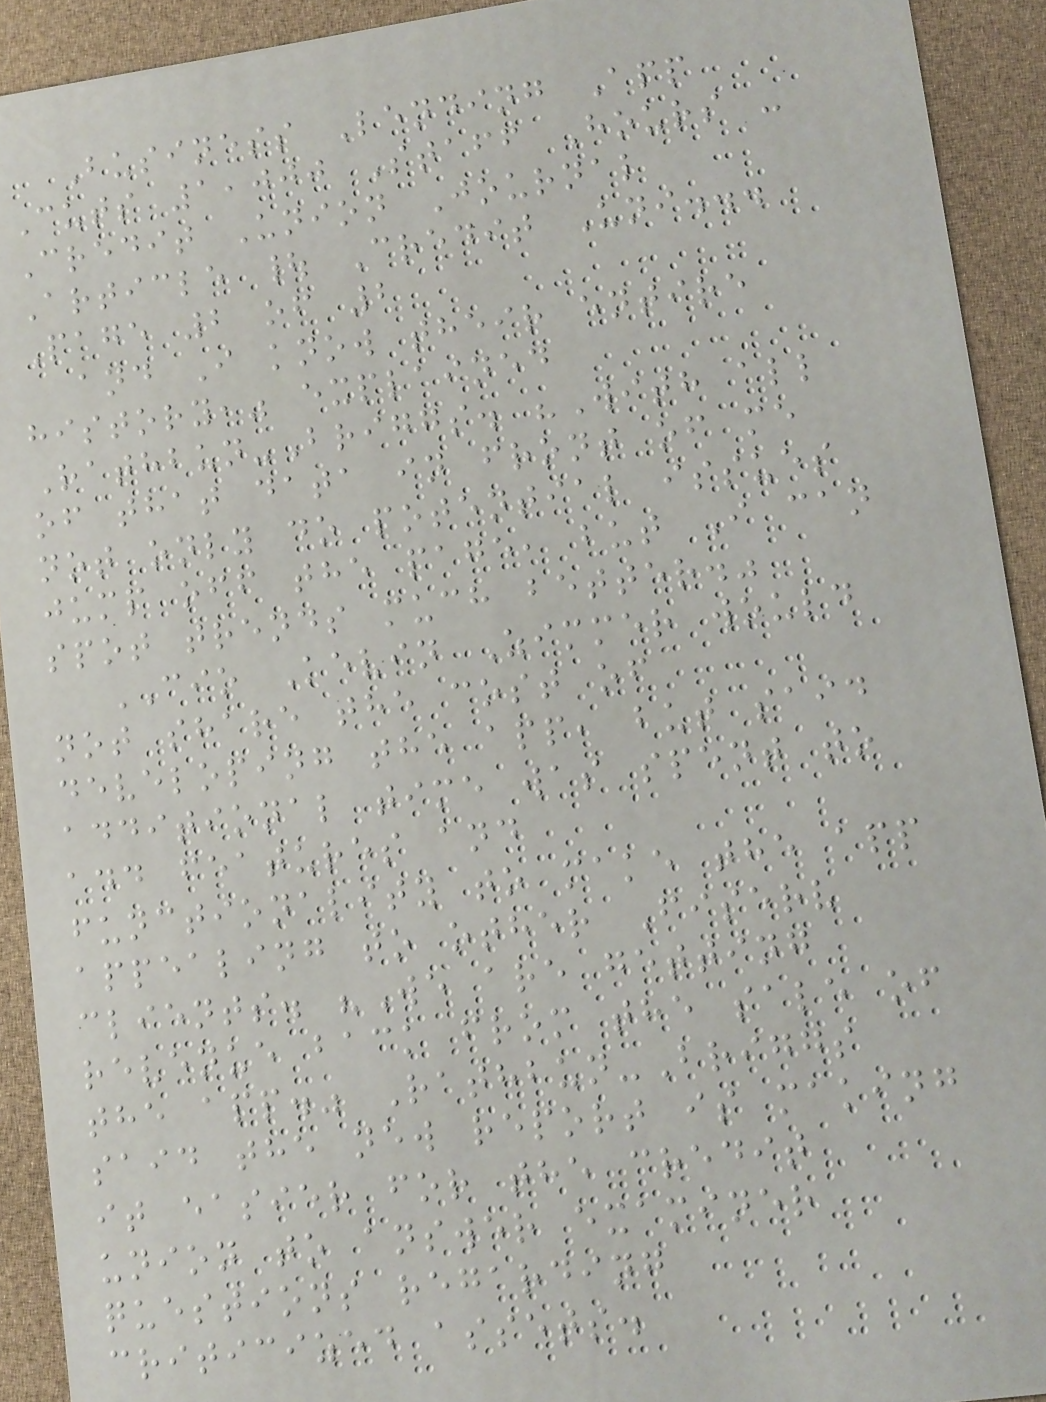Business Lending App
Cuts 1,000 Staff Hours -
Credit Union Journal
Article | Credit Uni...
Page 2 of 2
and I know their entire
history," explained
Rathbun-Briggs. "With all
of that data in front of me
not only do potential issues
jump off the page, but I can
spot trends much better."
CIO Kevin Zimmer would
not share the cost of
developing the app, but said
additional time was spent to
add features and
functionality to make the app
appealing to other Fiserv
clients. "We are getting
revenue back from the sale of
the app." Rathbun-Briggs
said the new report is making
it easier for the credit
union to answer examiner
questions regarding
criticized assets.
